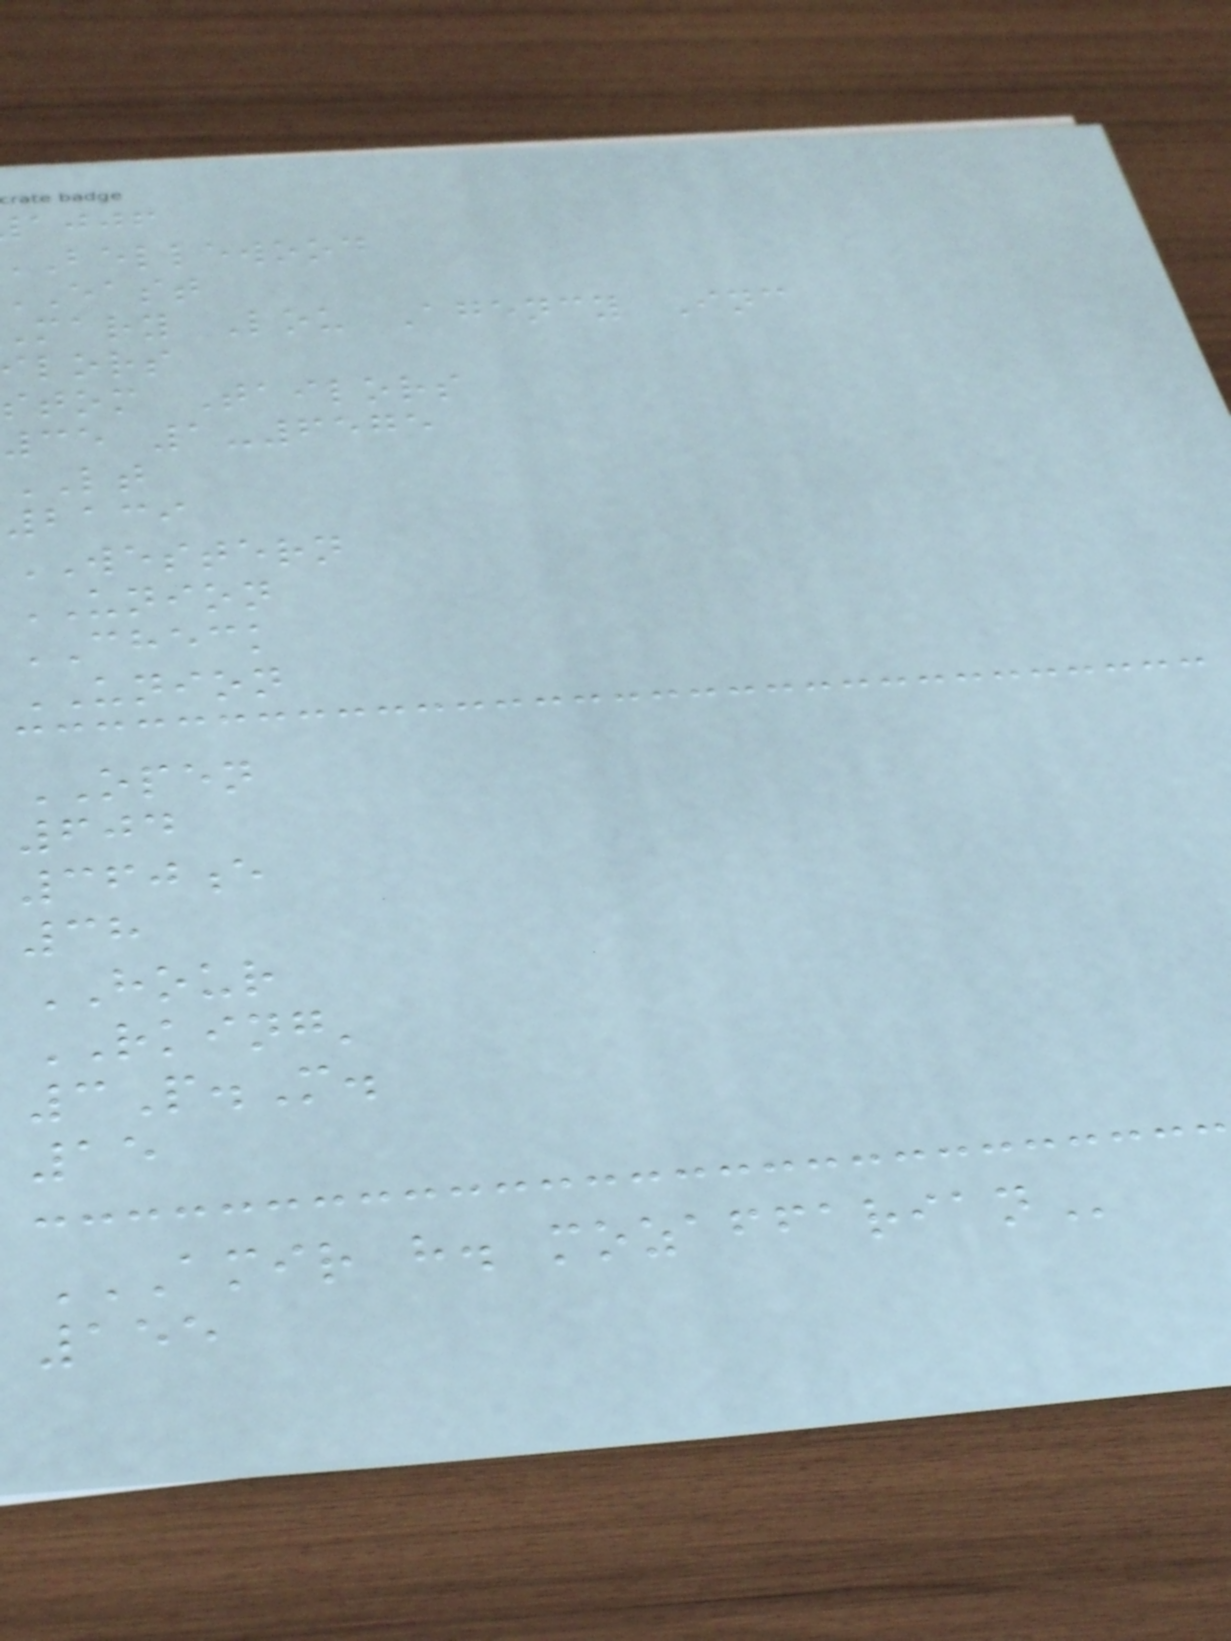ajjf
bellewood
east
mary Lou Agency Inc
lors
stom Tailors
35 1-6575
LT
2139
WESTERN
UNION
CHECK
UNION
OPEN
604
360e
38
HOUR
RKING'
3P.M.
15
AMIR H. MOZAFFARIAN
155
